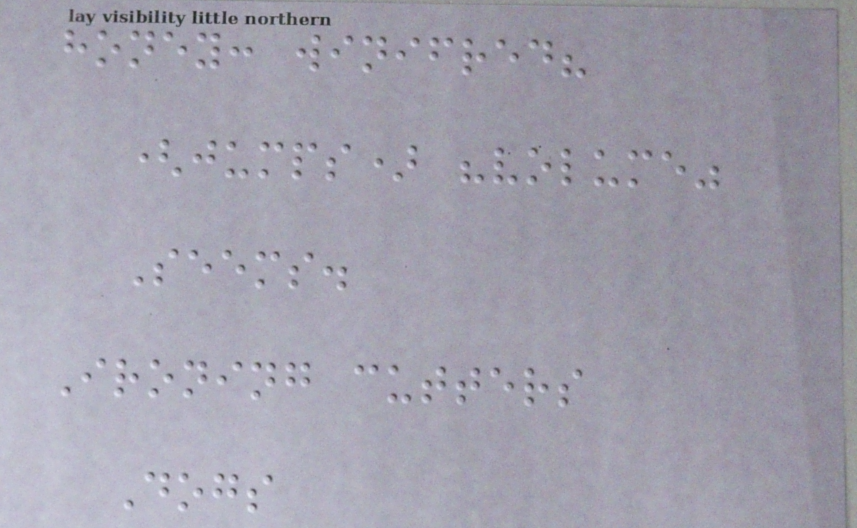honey: winifred?
(jumps) "volume"
Seems.
Ironing cutters
Dogs
